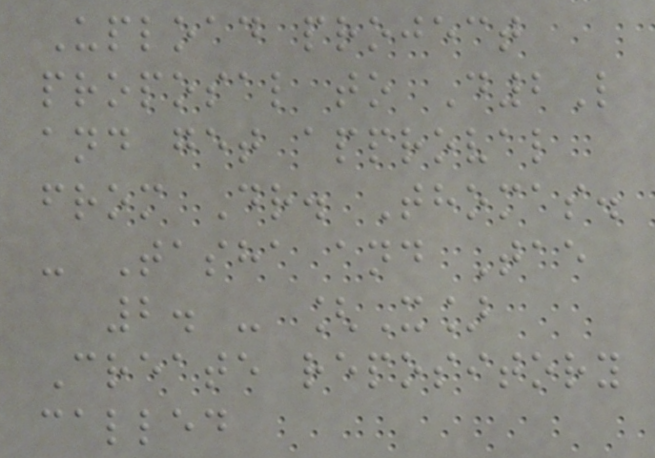Upload project
proposal to D2L
and get approval
from Dr. Thomas.
- Tasha and Tae
2. - [X]
Create repository
called
